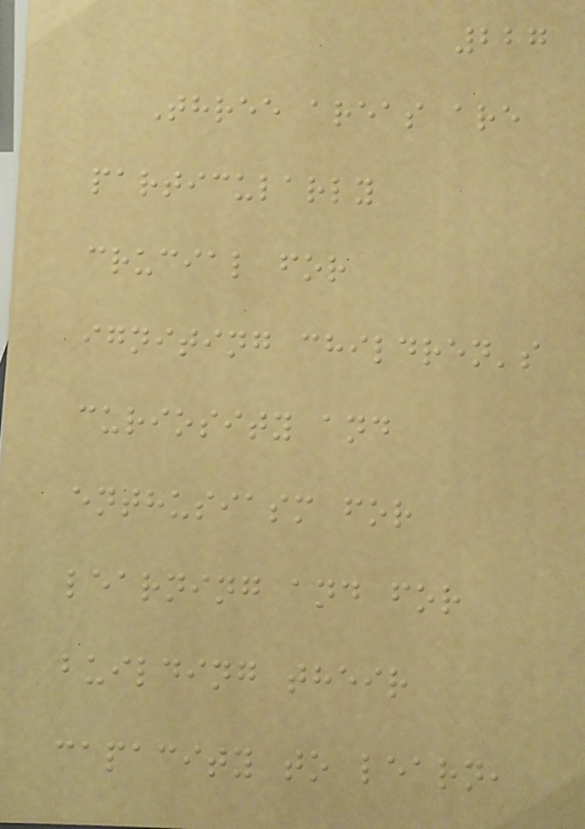227
Three areas are
particularly
crucial for
igniting children's
curiosity and
enthusiasm for
learning and for
building their
capacity to learn,
